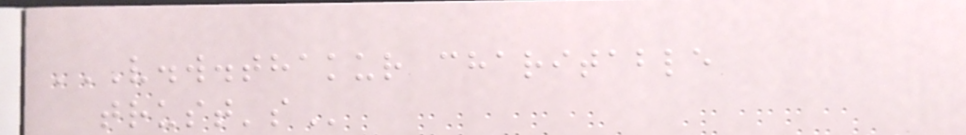V.W.THAKUR CHARITABLE
TRUST'S
